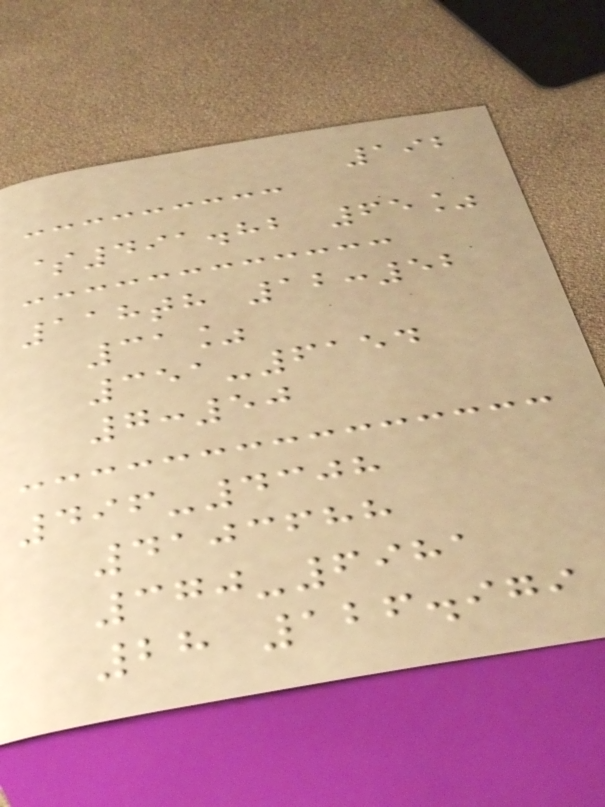192
$491.82 65%
118th 12:52
31%
351-6154
7:50
496-4308
4103688
370-6981
28 126.979
